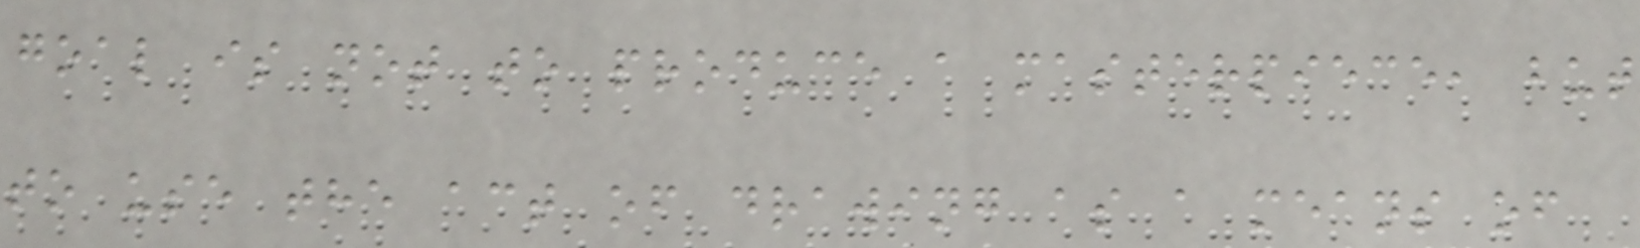goal is not to produce a masterpiece, but
to use the act of drawing as a means of
